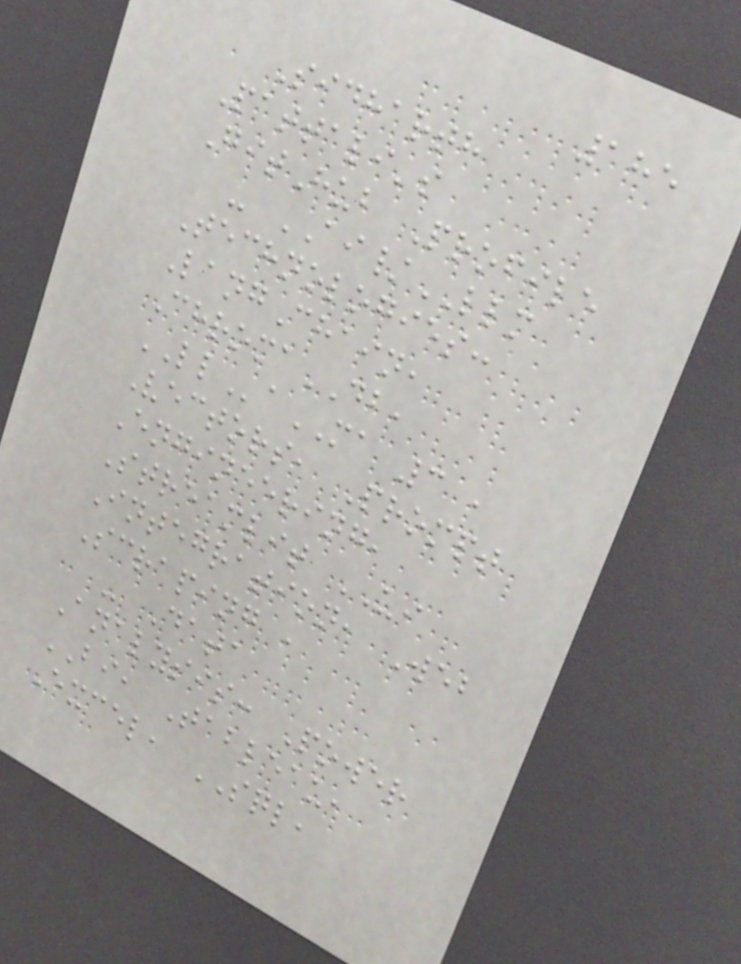185
Sidharth
Pattali's
GitHub Profile
- AI/LLM
Technologies:
LangChain,
ChromaDB,
LLaMA 3 ,
Vectors, Prompt
Engineering,
Streamlit UI
Integration, Web
Scraping ,
- Data
Analysis: Power
BI, Tableau,
Excel, SQL,
